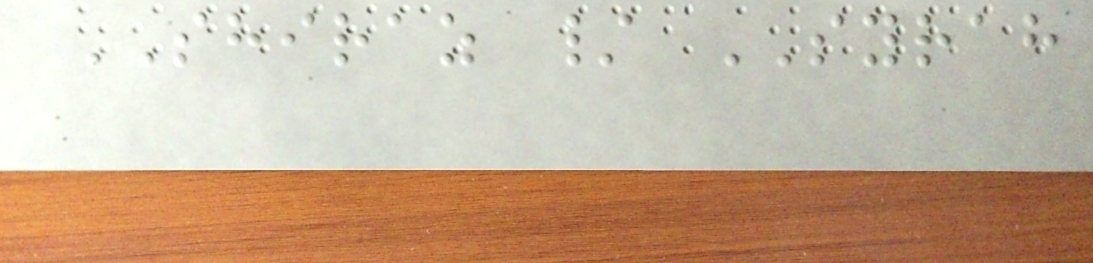SHIRAZ / SYRAH
